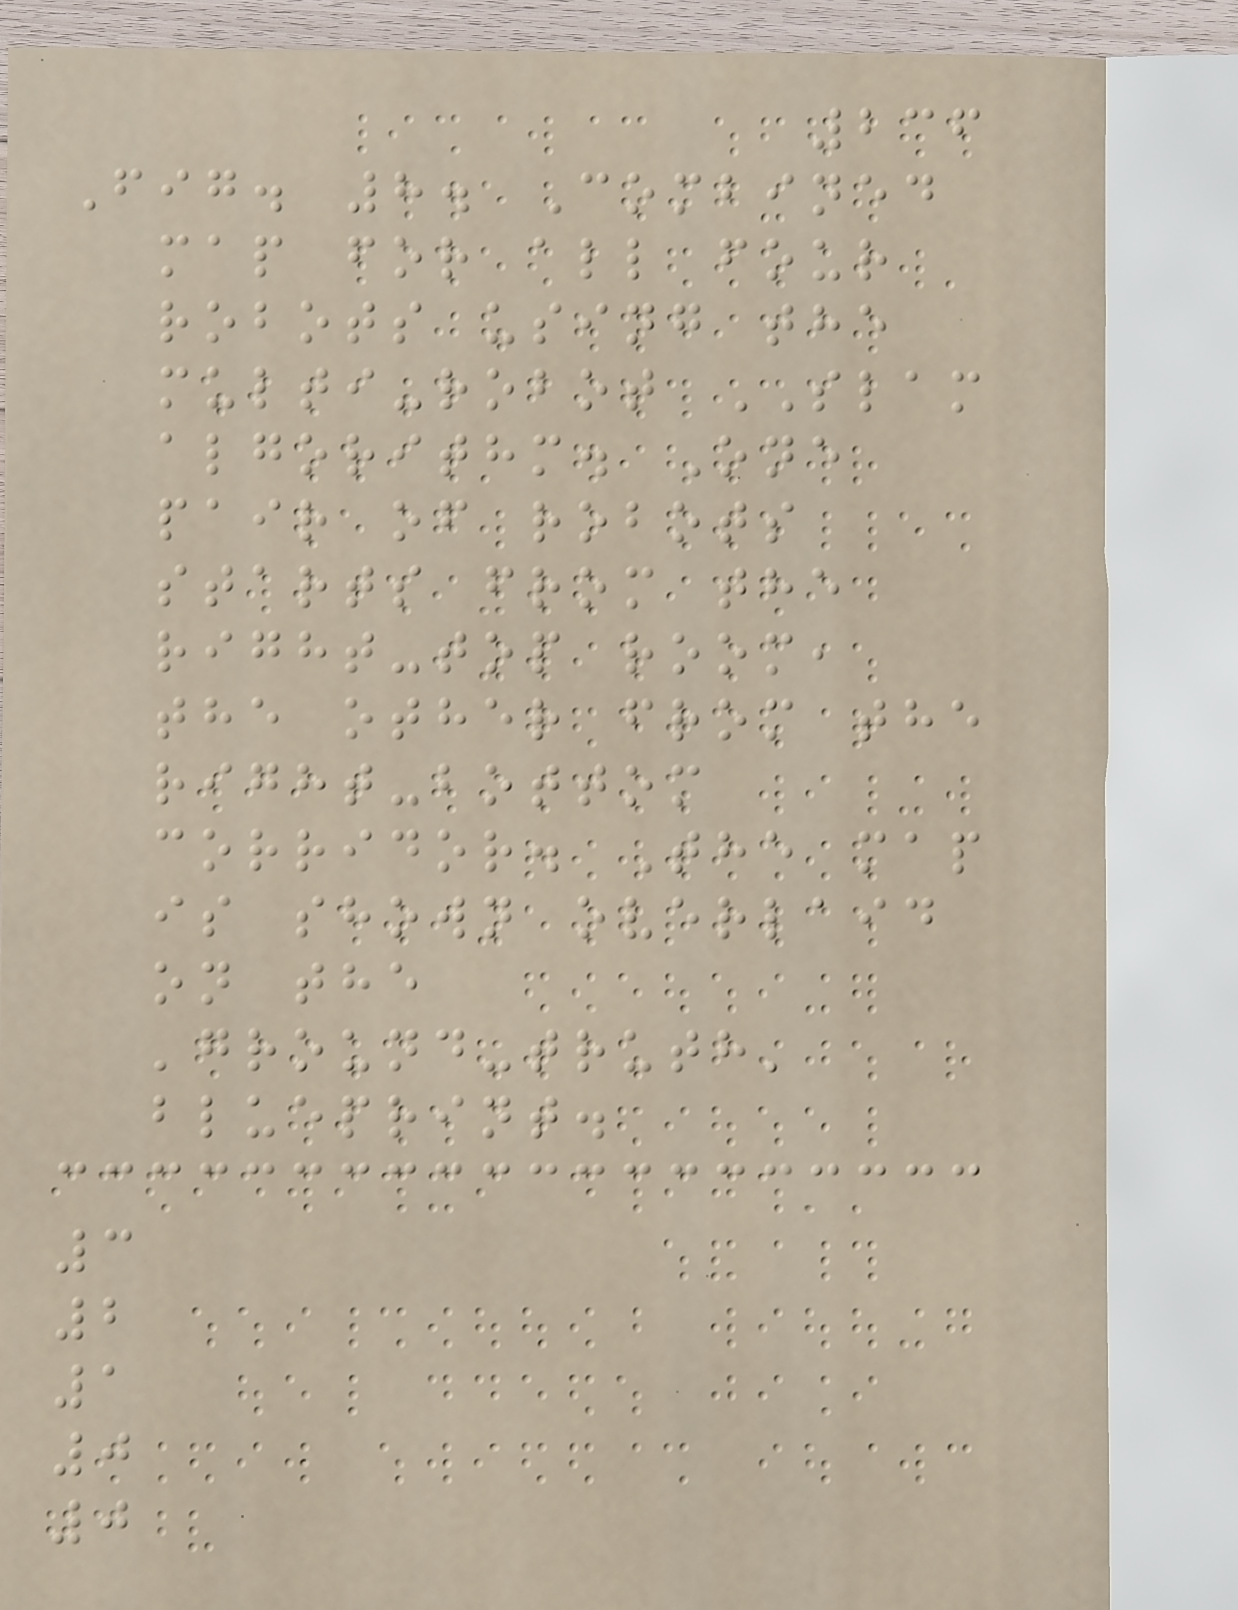236
Fig. 8. Combined
map for all four
robots using the
multi-robot SLAM
algorithm. One
pair of robots
starts from the
right-top room,
the other from the
right-bottom
corridor. The map
is shown overlaid
on the
'ground-truth'
blueprint.
3
2
1
0
0
